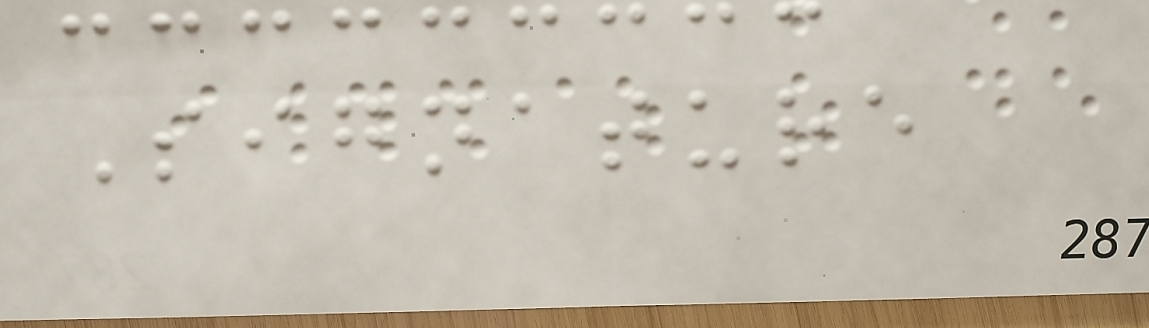Signature
